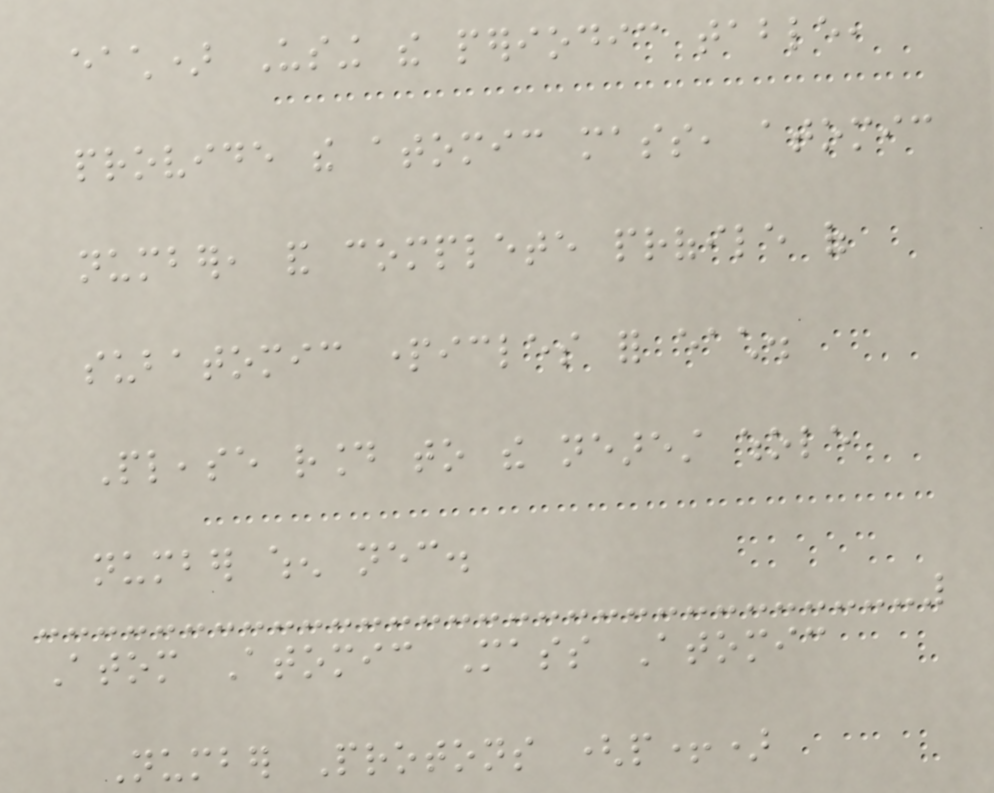each) Using the periodic table,
provide the atomic mass, atomic
number, and complete profile of
subatomic particles for each.
Please round to the nearest whole
number when necessary.
Atom Atomic Mass Atomic
Number Protons (p+)
